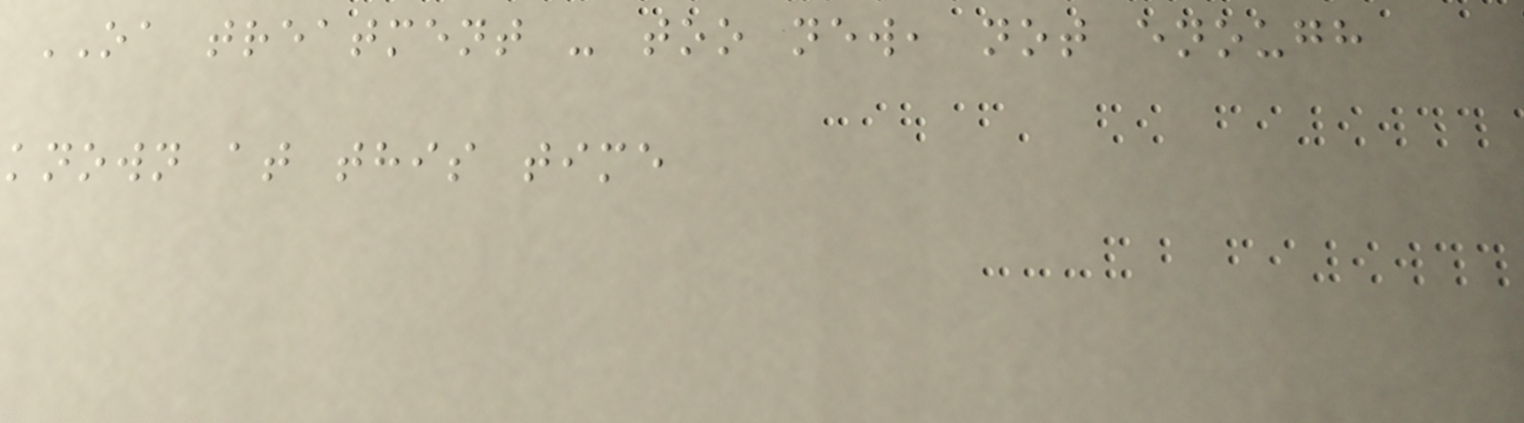OA treatment - too new, not enough
known at this time
